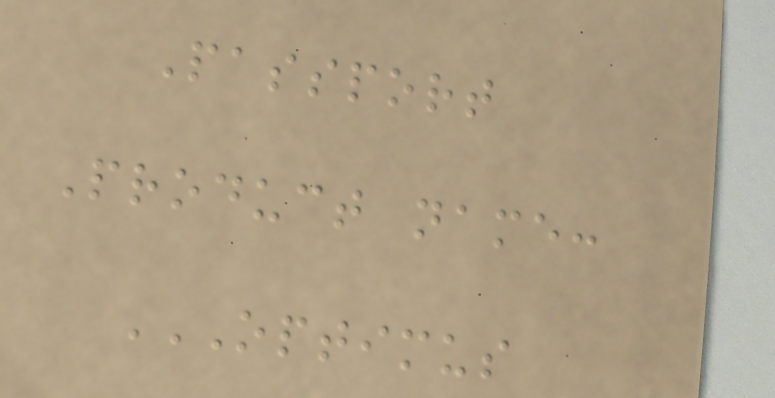Passport
Product name:
OPTIMUS
